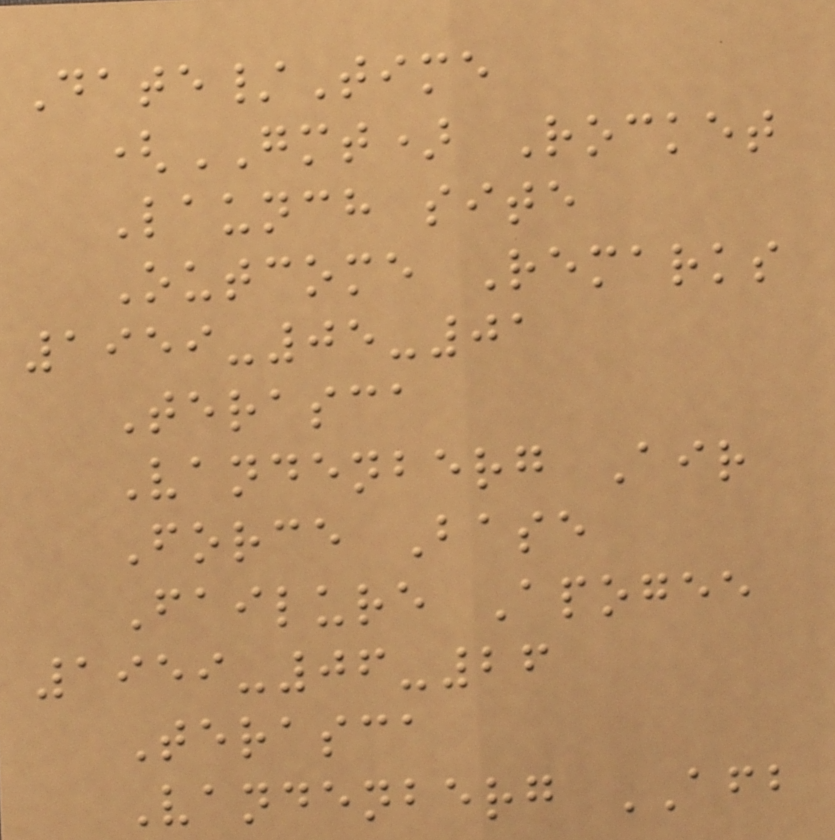Date/Time
(GMT) Rocket
Launch site
Outcome Remarks
1959-05-01
Terasca
Vandenberg Air
Force Base
Failure Apogee
1959-06-26
Terasca
Vandenberg AFB
